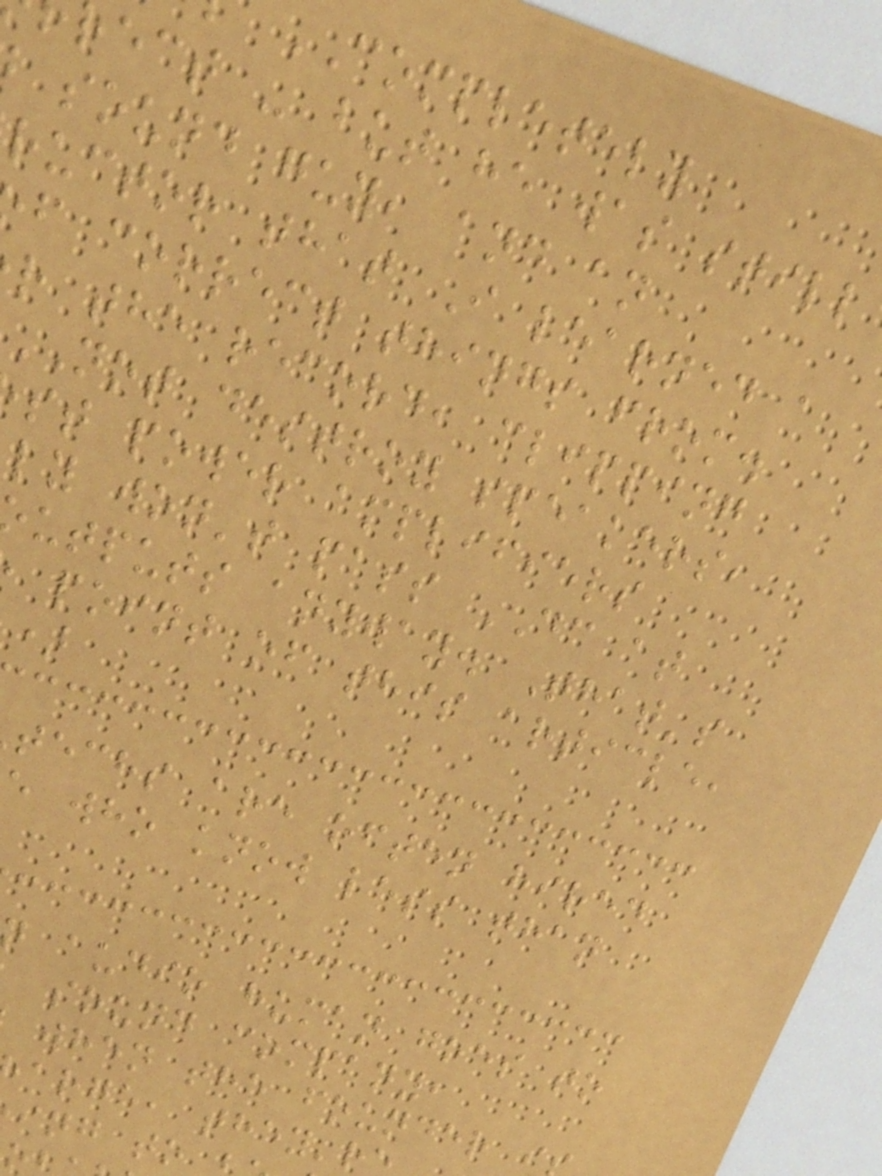COMPLETELY
ect - but he was still
sound guy, and an
ructor that I learned a
f correct things from.
r the record, clipping
NOT destroy speakers,
st power amplifiers
ly won't pass DC at
utputs anyway. That's
point of this article,
techs are often hired
e who know less than
audio human goes to
sound company,
when the founder i
arge, they'r
